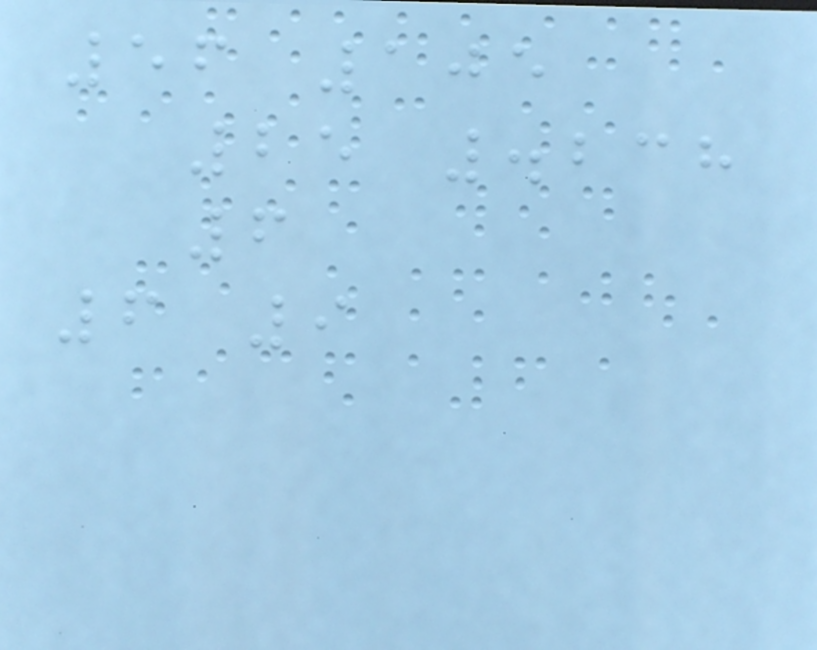56 105
25 .238
6
6 9
